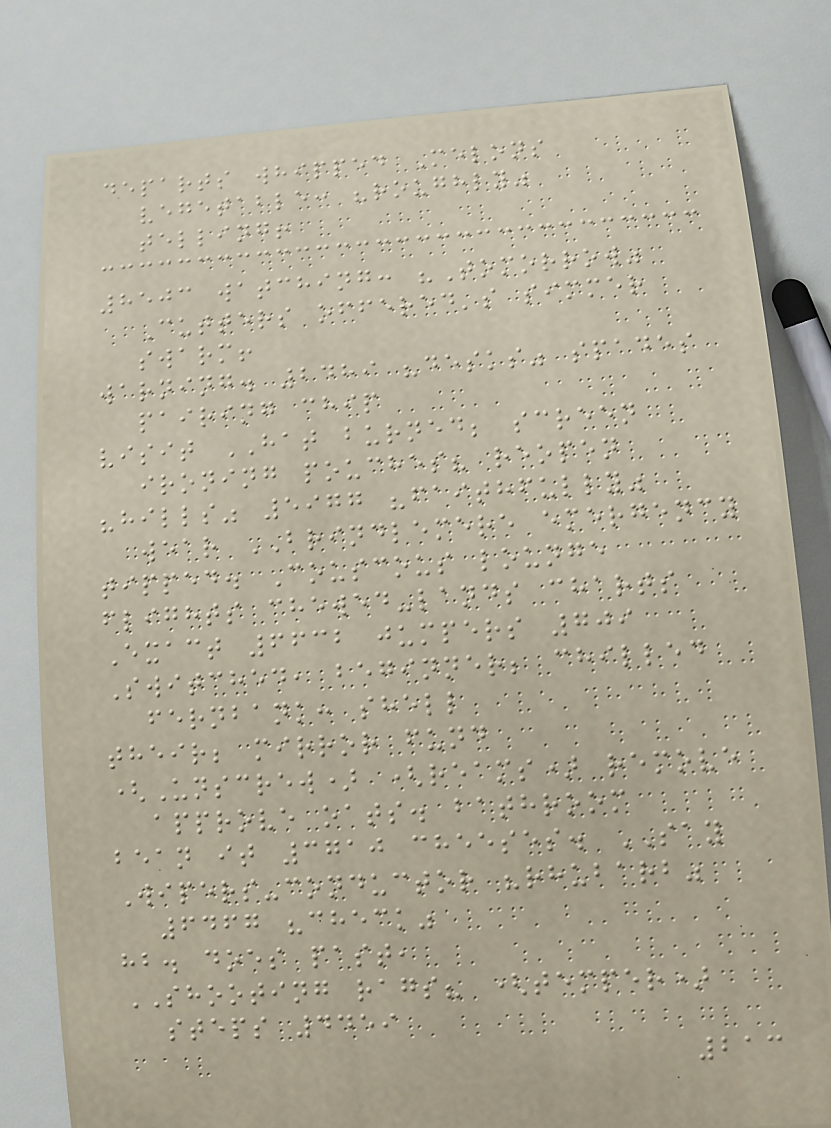departs whipped Melons
vegetable: "roughly"
telling!
8503 watching: "Tomorrow"
Cutters offered's simmer
swarm!
warning. 2489 "desks" spades
pairing chip
visit HAT burned; screen
ironing pouches? reopen
"hills" 5977 "faithfully"
wear BRINDLEMERE emergency
tipped. Couscous lounge
flights chewed-lands charts
Exact 6632 jumpers 709
Switched, beginner; chilled
fernbank: shell
their; mirror fund
(Unscrew) (reams) remove
approve oats. bathroom
bean it 3710 cheeses. SAY
Wipers-conductor "rhubarb"
6467 "check"
hb. does past,
SHOOTING rags? (temper)
steps 4459
213
